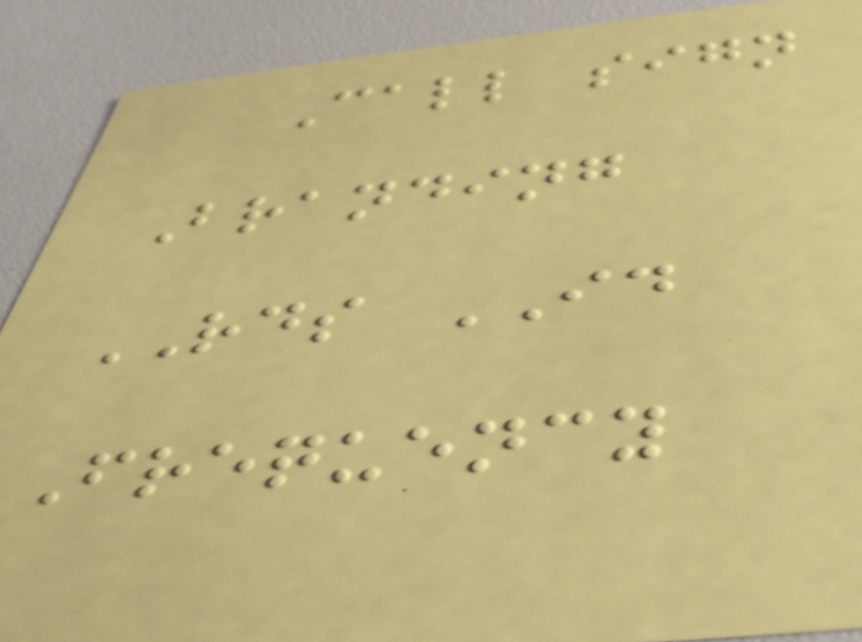Call sign
Branding
RDS ID
Frequency
